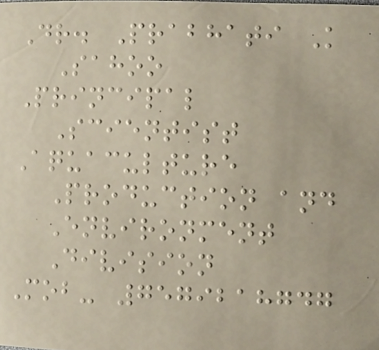Dr. Prabhati K
Sahoo
Principal
Scientist
Aquaculture
Production and
Environment
Division
Mob- 7579218747
